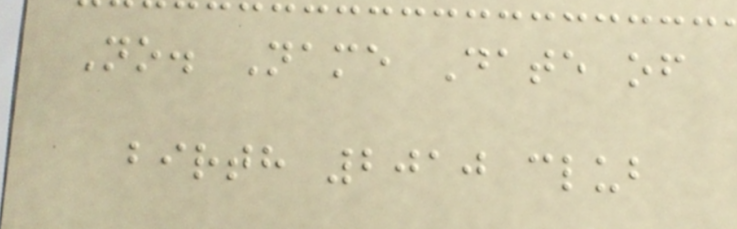No. Name Date of
birth 2010 club
